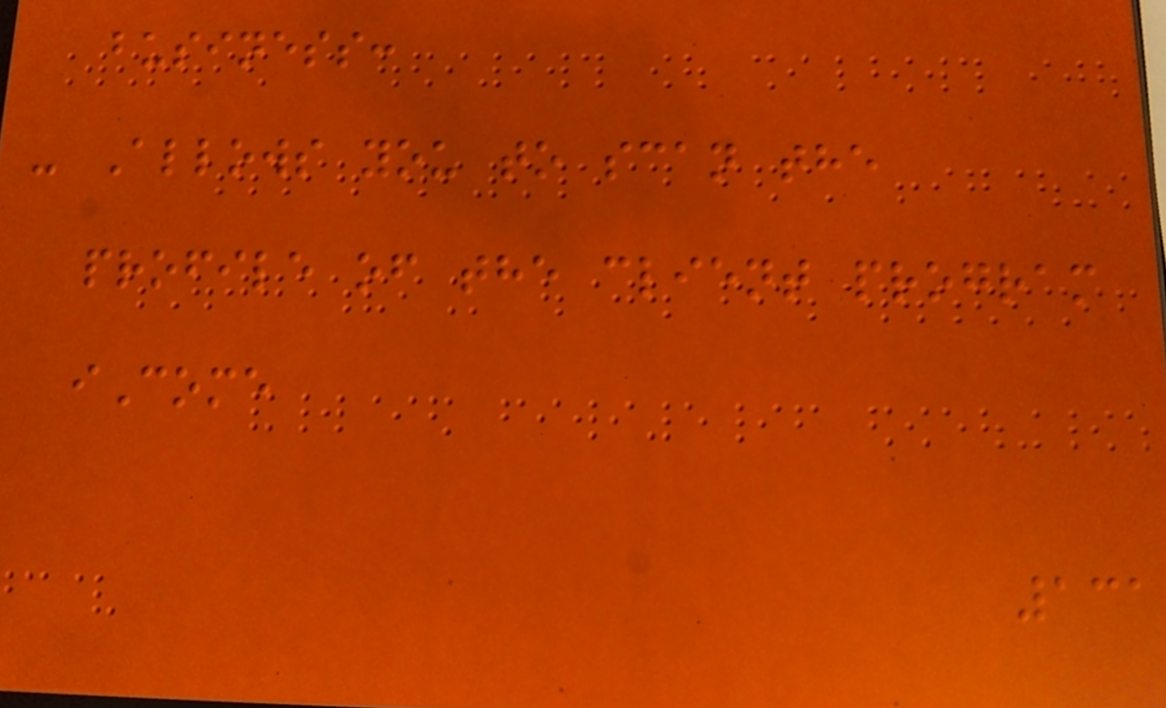business:
- Allows you to scan the
profile of the client program
iCome
131
